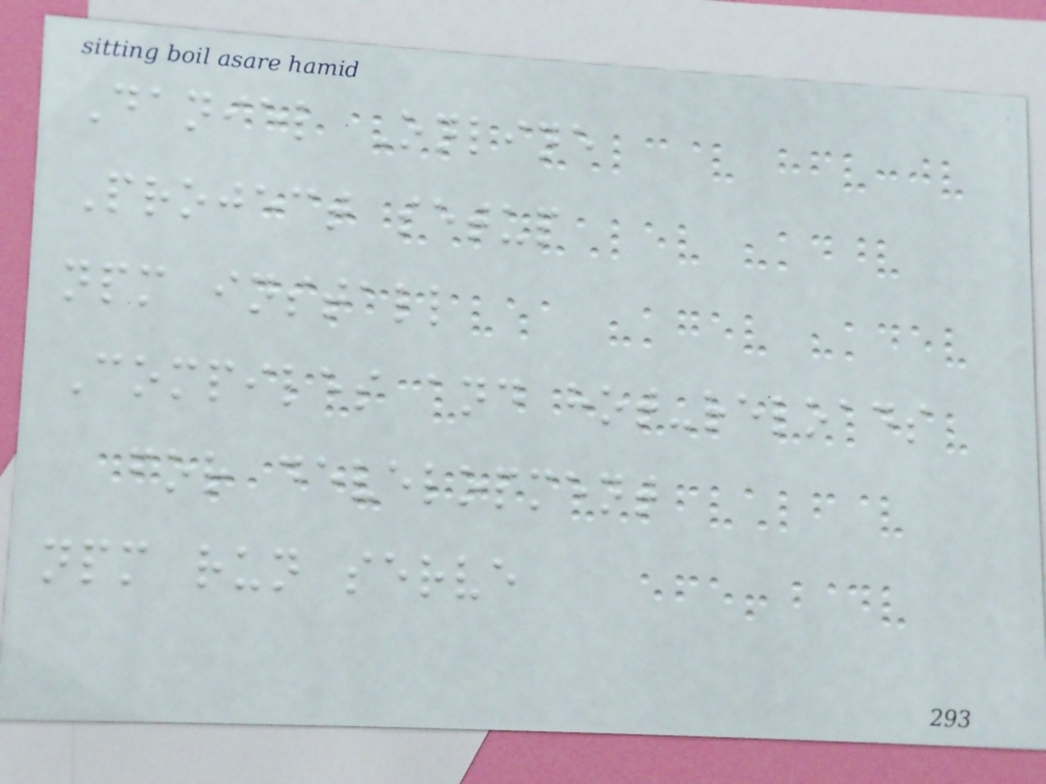Daniel Online
Project setup
npm install
Compiles and hot-reloads
for development
npm run serve
